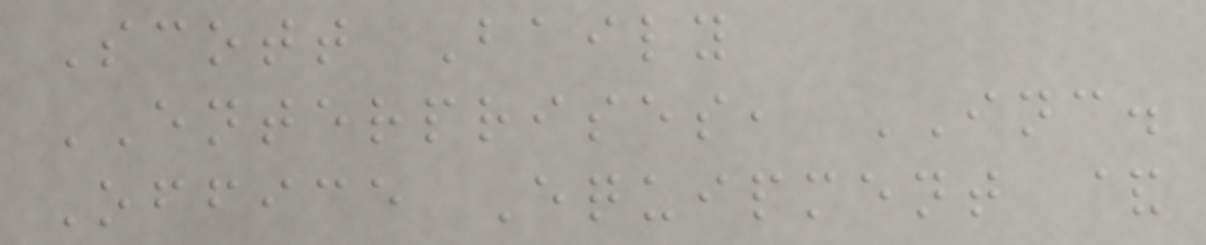Scott Baily
ENTERPRISES, INC.
Office Equipment &
